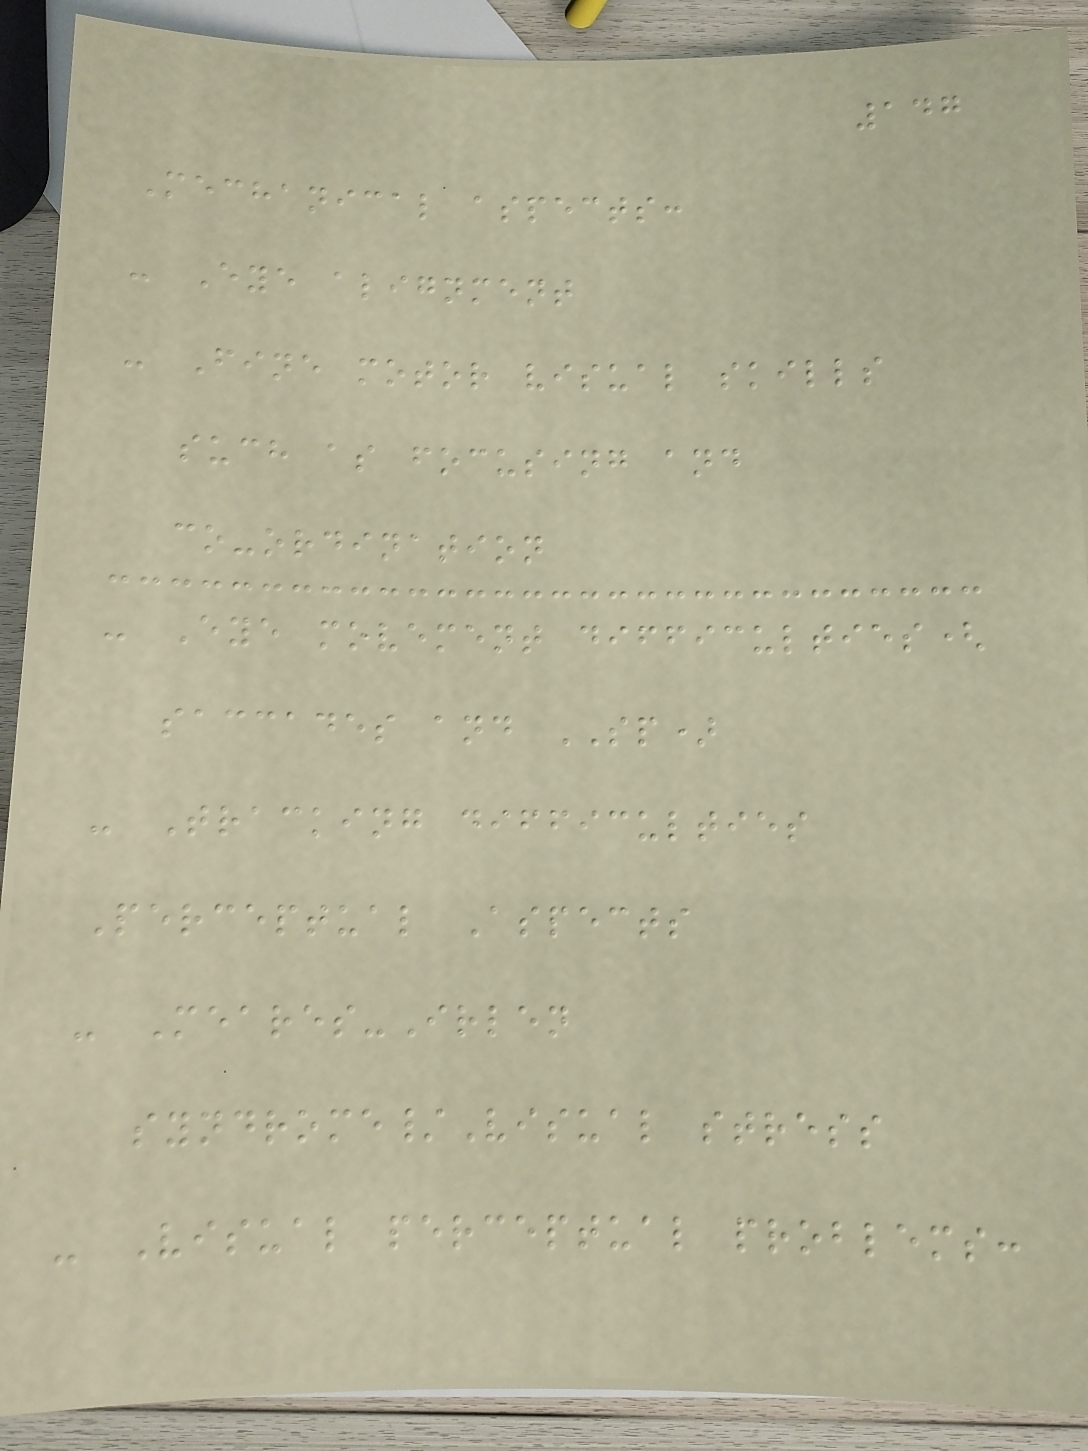147
Mechanical aspects:
- Eye alignment
- Fine motor visual skills
such as focusing and
co-ordination
- Eye movement difficulties(
saccades and SP)
- Tracking difficulties
Perceptual Aspects
- Meares-Irlen
syndrome/Visual stress
- Visual perceptual problems:
